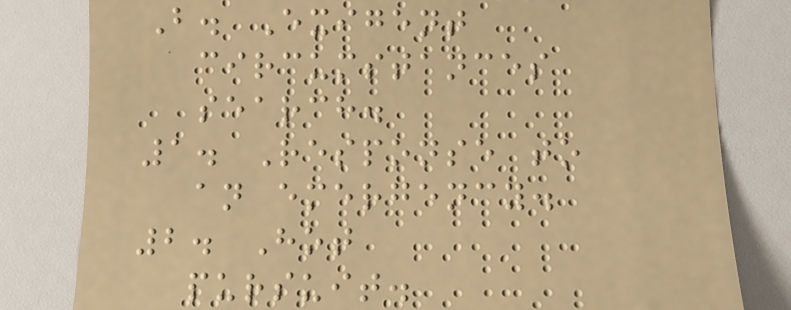B. Exigent
circumstances
search.
1. Response to
an emergency.
2. Hot
pursuit.
